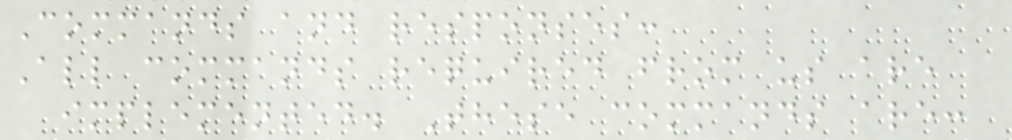Commands and responses:
All commands required from us are
implemented. These commands are:
